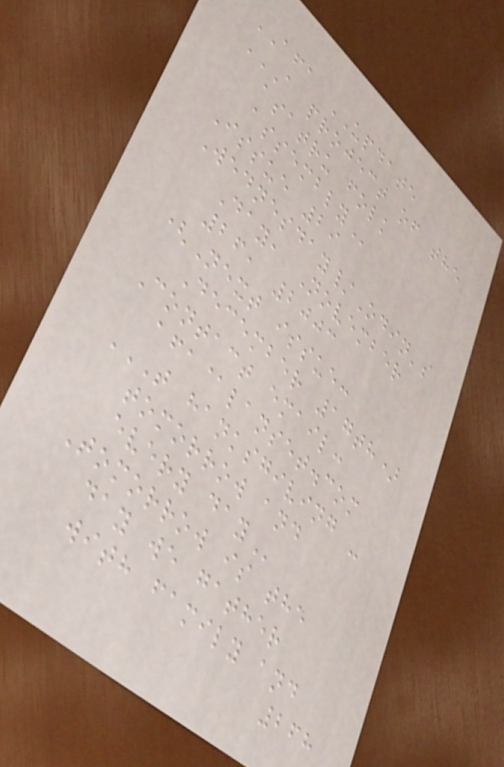AFA UPDATE
A PROJECT OF THE
ASATRU FOLK
ASSEMBLY
Issue 29
Wednesday/Odin's
Day, November
26, 2003
(Next issue:
December 17th)
Contact email:
afa@lanset.com
T HANKSGIVING -
TOMORROW AND
EVERY DAY
Tomorrow is the
day we gather
with family and
268
